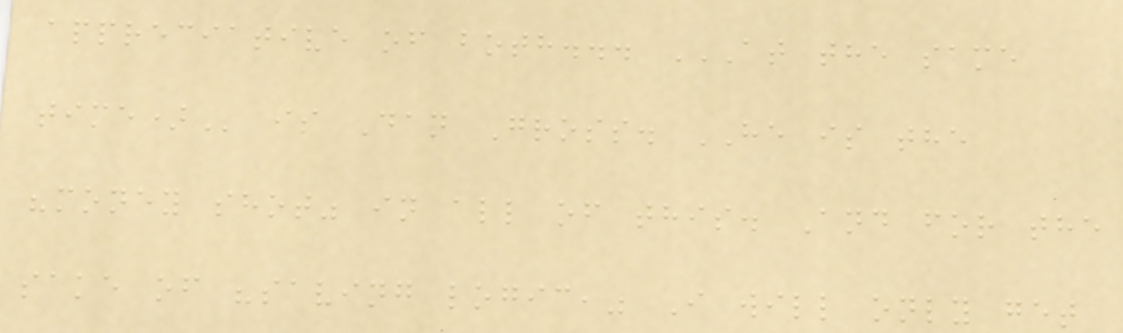appreciative of both... AT THE SAME
TIME) is Dan Gross. HE is the
"money shot" in all of this. And for the
sake of "saving logic," I will only get
